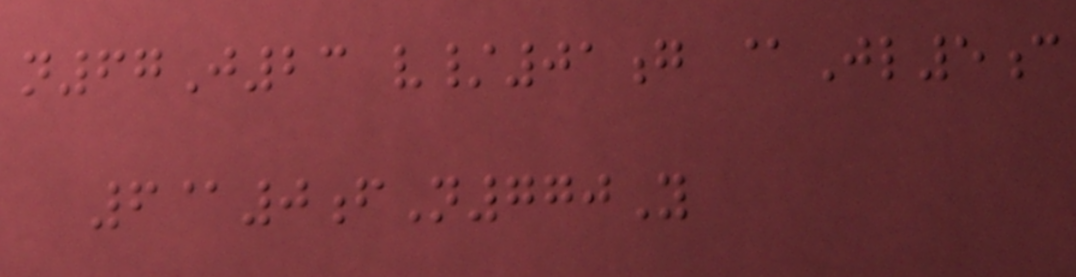n67J23 v/01g @Jl5c
6@0fN770Y
